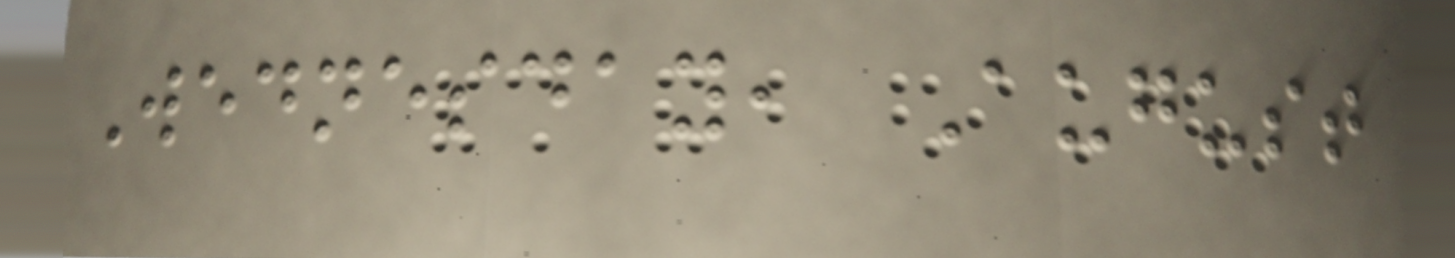Wednesday, August
